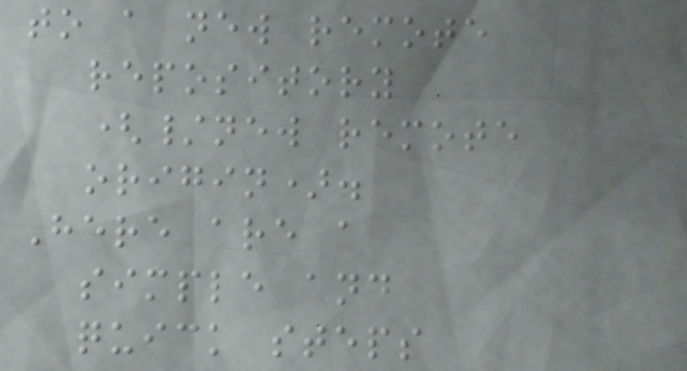to a new remote
repository
(/new remote
origin).
Here are a
simple and
quick steps
